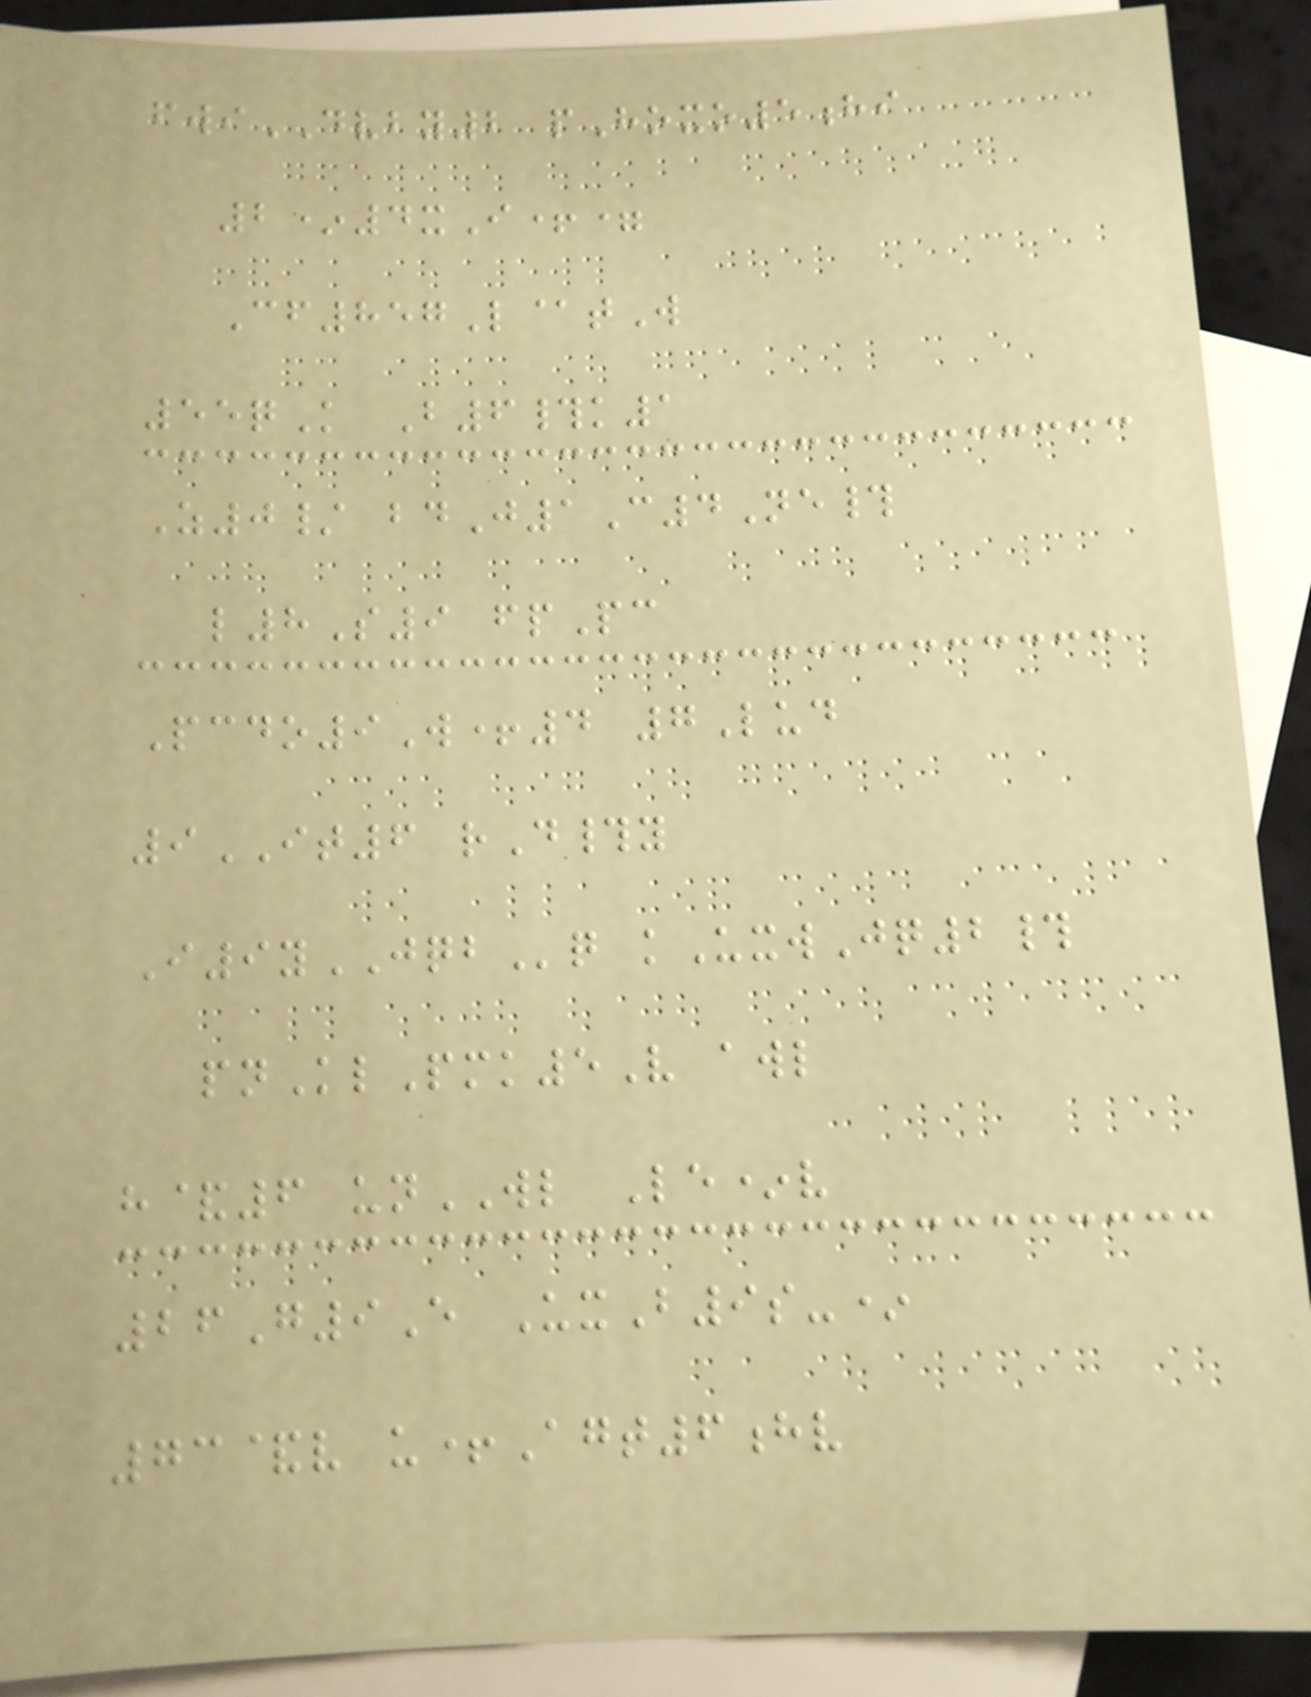fwiDVBY2 pHoxo5hi
2*4xI+=
Cf857L@tW
55qK B6#k1
Z0/ bdJ1C4Ne#
l8S9 fpPc
Pcdo9W+4 7Lud
9IT6 rD#y
I9yJQBq kUxwJq2#
pnKlPmk5V awl
h&6 unWL Le*v
26G9E UxB9s-*
73&v u+Agt6hv
